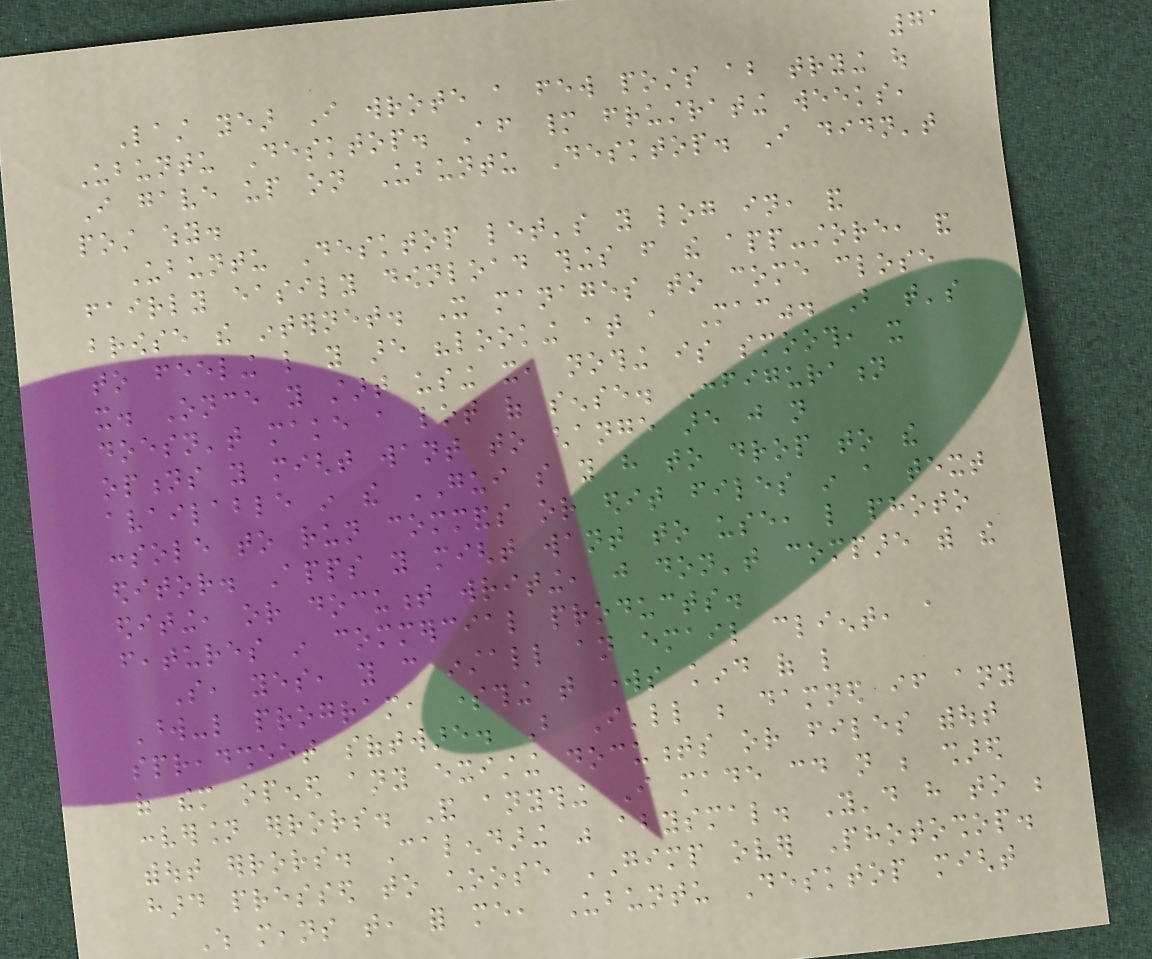71
Last year I wrote a few posts about trying out
Ubuntu Desktop. After many frustrating weeks,
I gave up on Ubuntu Desktop. I didn't
post why.
Ubuntu Desktop let's you log in, and
fairly easily download things from the app-store, and
browse the internet. It manages to come close
to feeling like you are "looking at a Mac". But that's
it. Once you start using it, nothing is smooth, it
doesn't make a lot of sense. Configuration
options you might want to change are just not
available in the GUI so you have to drop to the
console to run commands or edit files in a text
editor. Apps you might want to use, like photo
editing, or document writing, just don't compare with the
features in commercial products.
So, yes, you can install an email client, a
Word-like program, something that works kind of like
spreadsheet software. But I'll be damned if any
of them opened any existing documents or files without
conversion errors. And anything I made could not be shared
without errors. Calendaring was abysmal. You'd have to be
hard pressed to choose GIMP over Photoshop.
Which means that, for me, Ubuntu Desktop might
